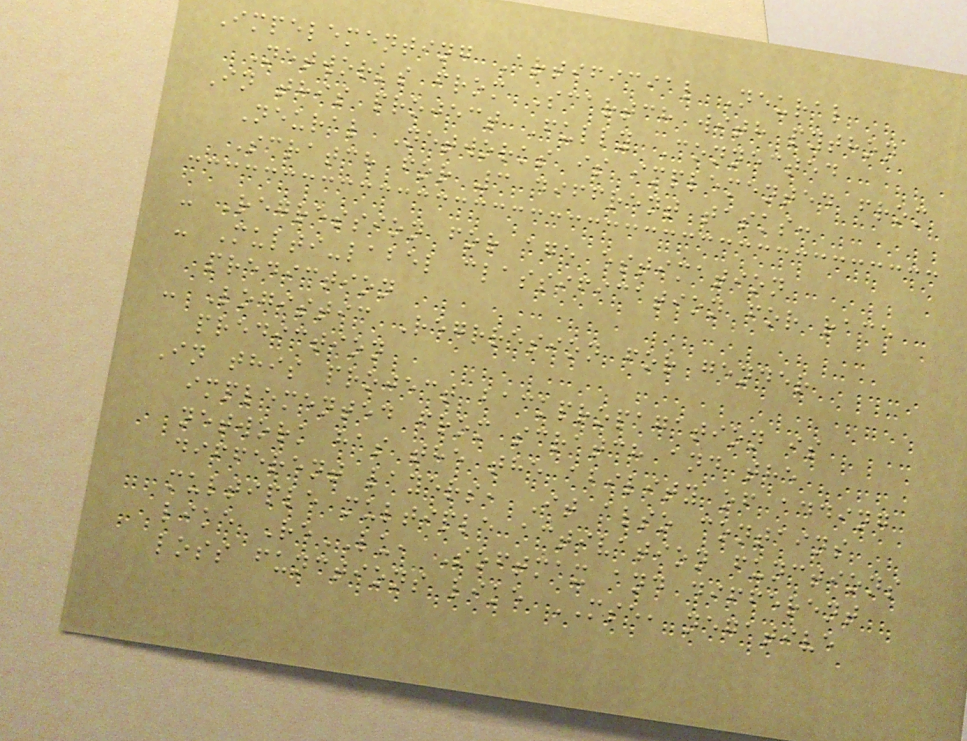Impelementing Artificial Neural
Networks from Scartch with python
In this project Fully Connected
Neural Networks is implemented from
Scratch for 3 diffrent tasks:
- Regression for age estimation
- Multi-label classification for race
prediction
- Logistic Regrresion for gender
prediction
In this project backpropagation is
implemented from scratch and the
network has the the ability of adding
different layers, It also contains
multiple multiple activation functions
like ReLU, Softmax and different
loss functions like MSE, negative
